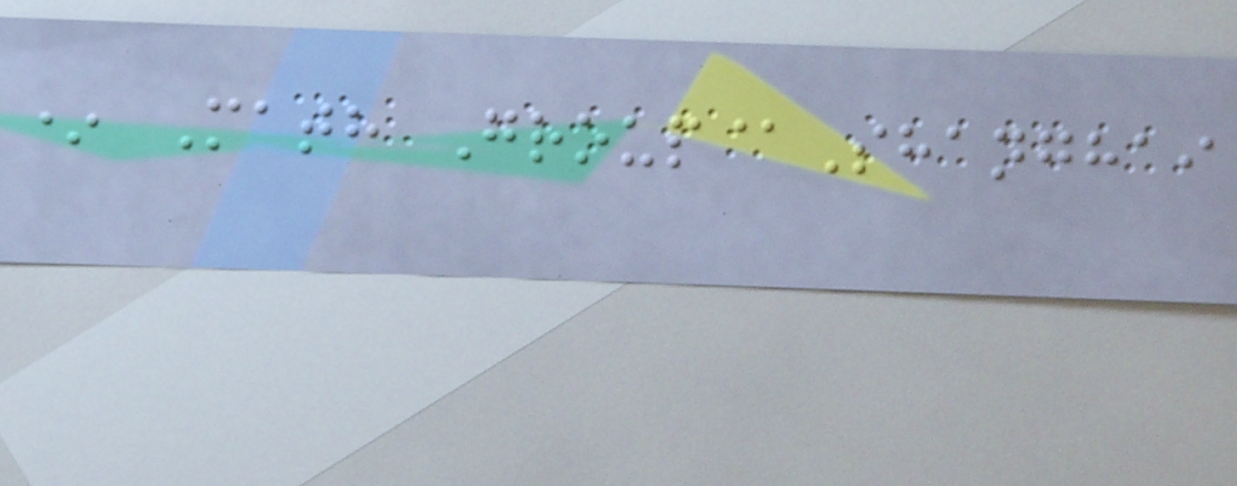* Math Group@Shanghai
